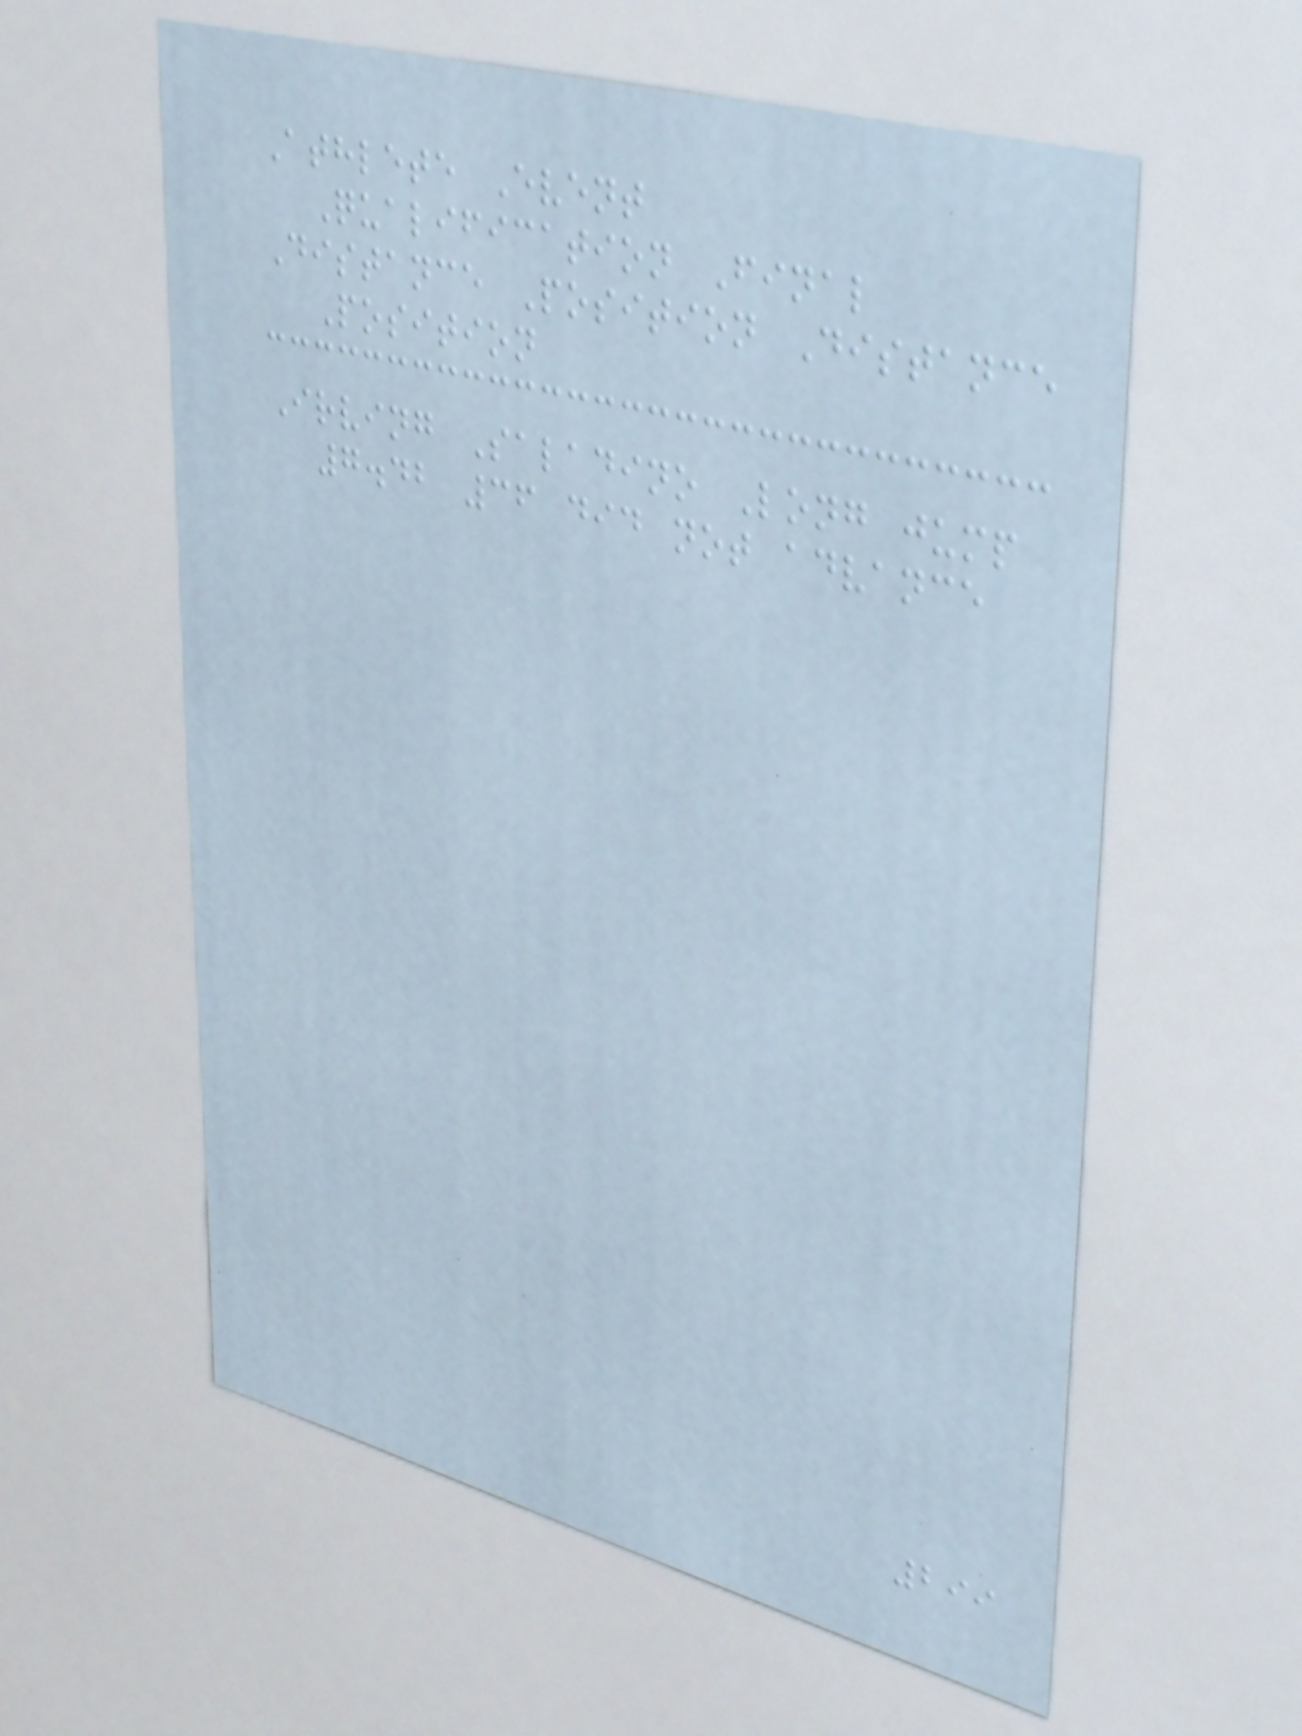Athlete Event
Qualification Final
Distance Position Distance
Position
Irving Saladino Long jump
7.42 36 did not advance
299
